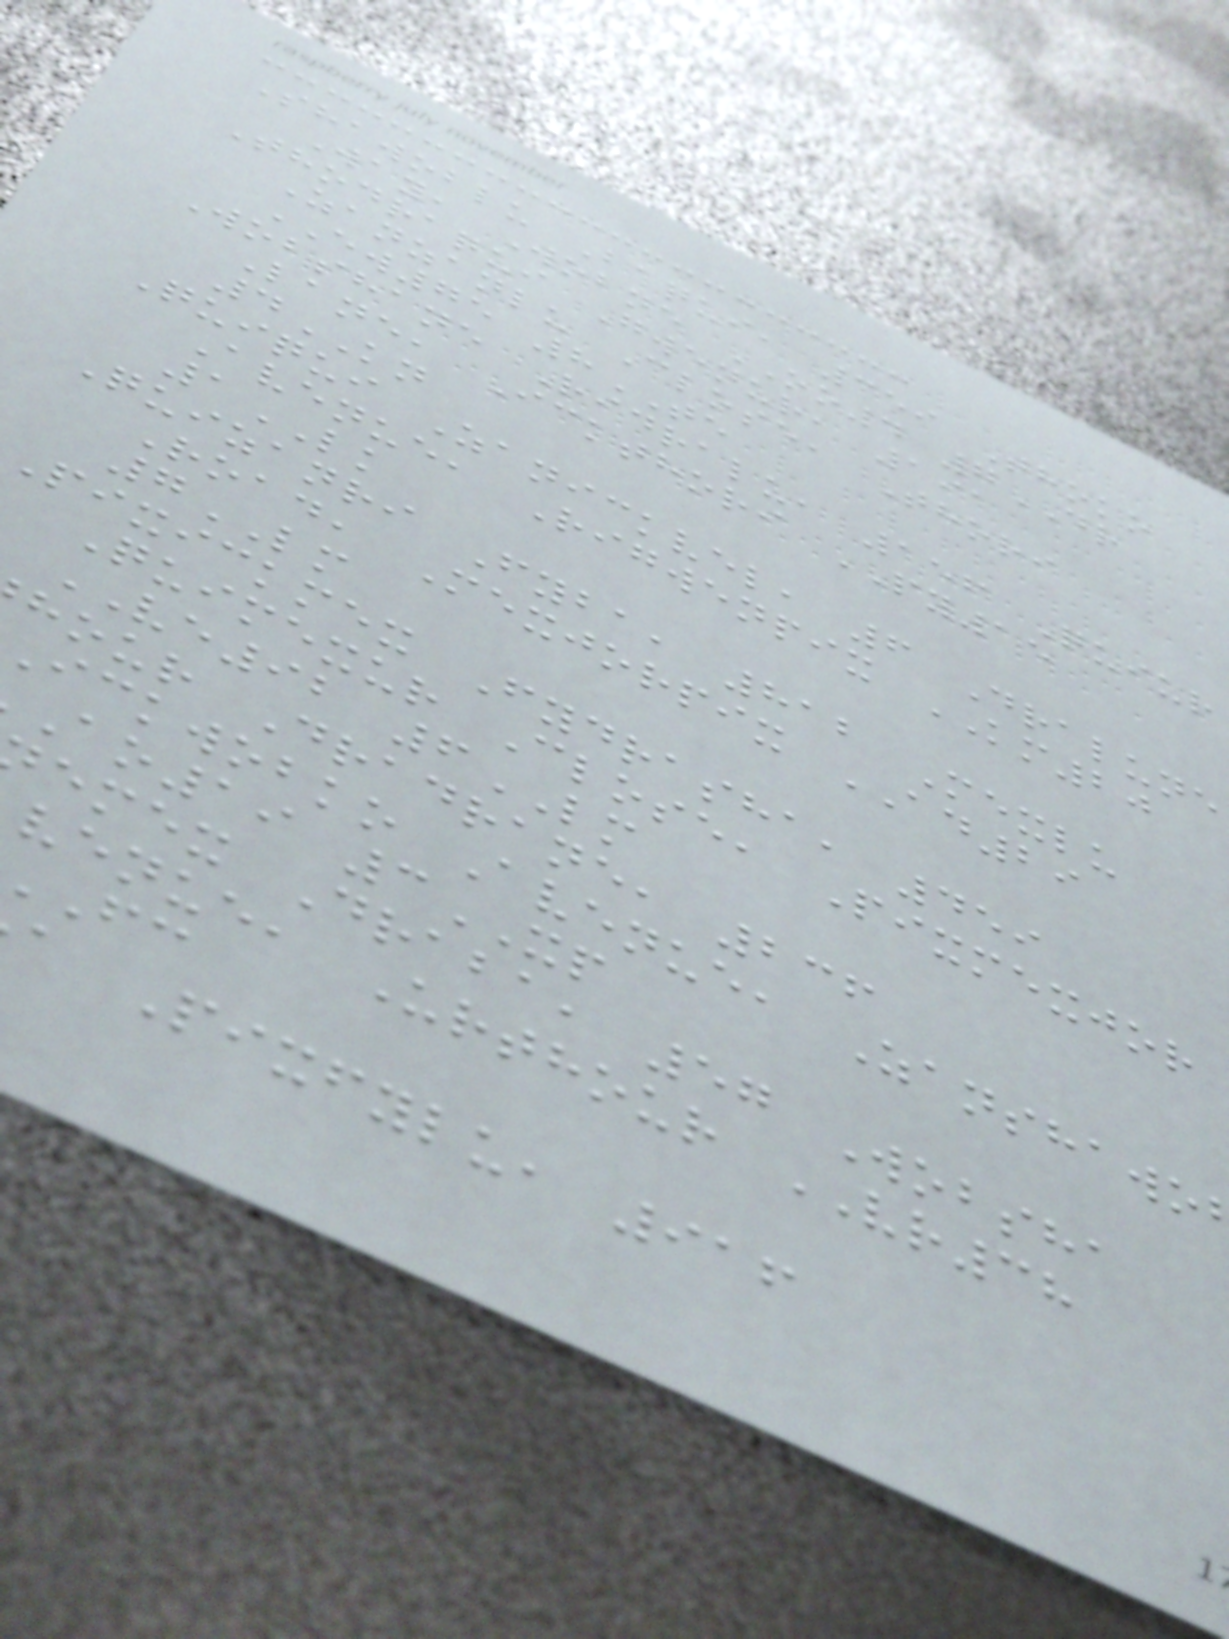Shawoblu Baqui, 359 Thoko
Way, Wobne OO4 7DR
Thodraqui Gwenur, 191
Zanzanlu Close, Thori
EW75 8TE
Wobshane Ridralu, 156 Quiur
Lane, Ickthori PY15
4KN
Quiqui Zanickvel, 6 Dralune
Avenue, Rigwenpix KM20
1LK
Quizanri Fyba, 812 Mexlu
Road, Mexjorpix AD29
7LM
Pixickmex Fydrasha, 459
Quimexur Close, Pixmexjor
VE92 6LM
hour Dradrane, 236
ickwobko Avenue, Zanshawo
ao19 3XP
emex Draba, 57 Wobsha
venue, Urthour VR38
a Pixfylu, 916
